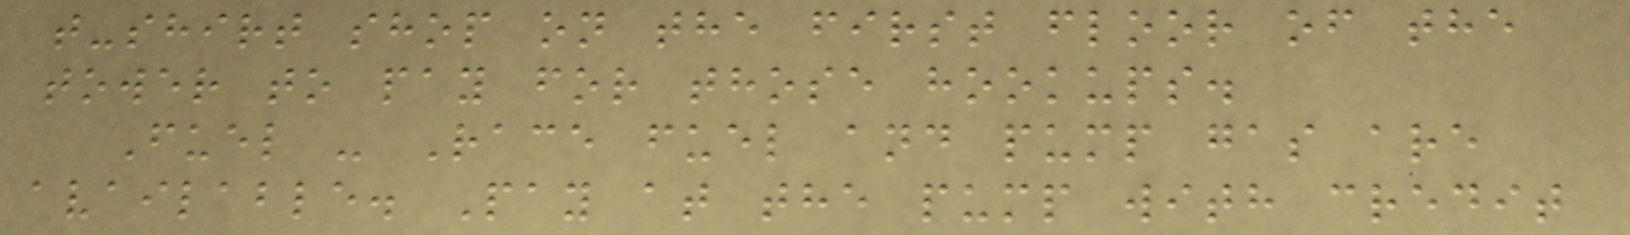t-shirt shop on the first floor of the
tower to pay for those hookups.
Fuel - Race fuel and pump gas are
available. Pay at the pump with credit
